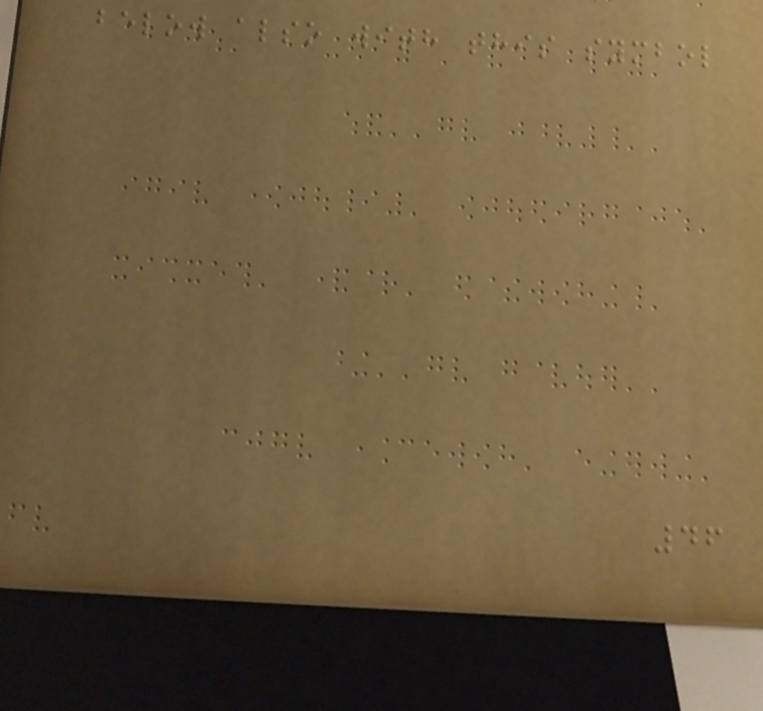below also with this symbol
46
